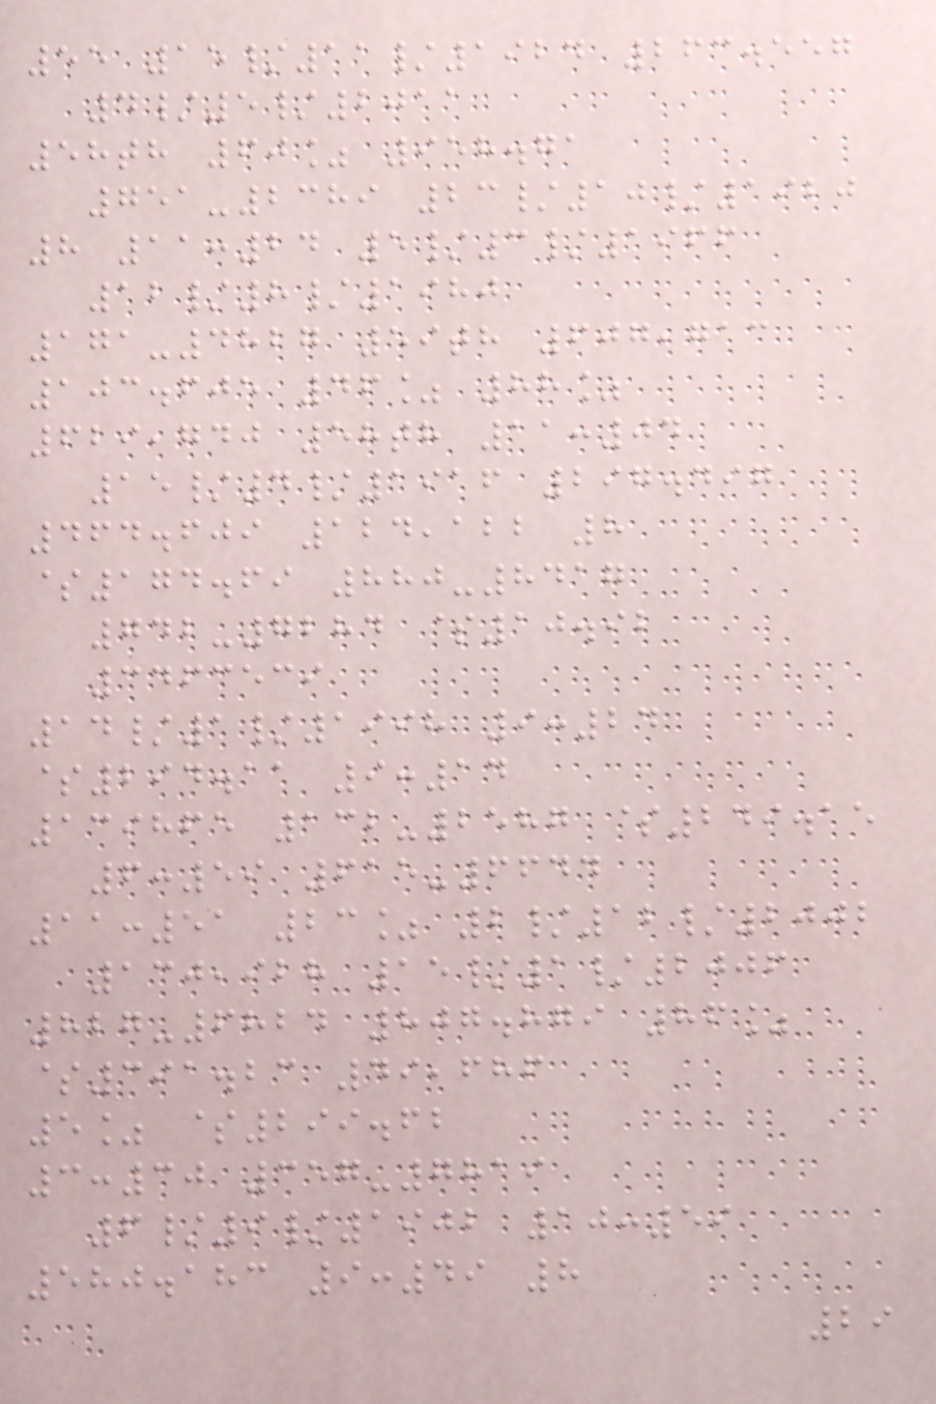55 15/11/1924 263.557
4/5/2011
58th 60% 958.71
751-2389 23/10/1920
8 11:24 5/3/1966
12/8/1980
171-4827 59th 607,713
103.605 46% 88%
629,740 58th 11:04
15/4/1916 297.497
464.609 124,122 8
$174.69 880-8417
742-7284 $10.92
3463539
14/1/1998 9:24
$294.11 9:14
139865 132-2587 $249.15
6:59 615-6644
11:51 23% 2/12/2002
130,928 15/1/2006
827-6824 807.879 86%
$391.23 49,686
5% $299.62
3:30 357-7819
6/9/1902 10:59
580.183 9:49 8
29
